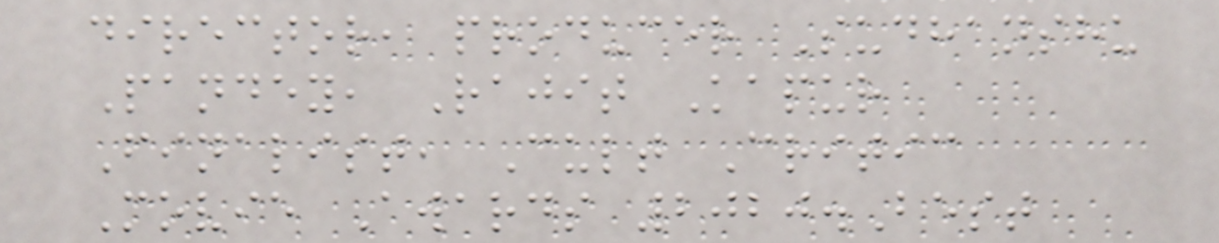director, producer Sudhanshu
Pandey, Rajit Kapur
Finalist, Cult Critic
Movie Awards 2020.Best
